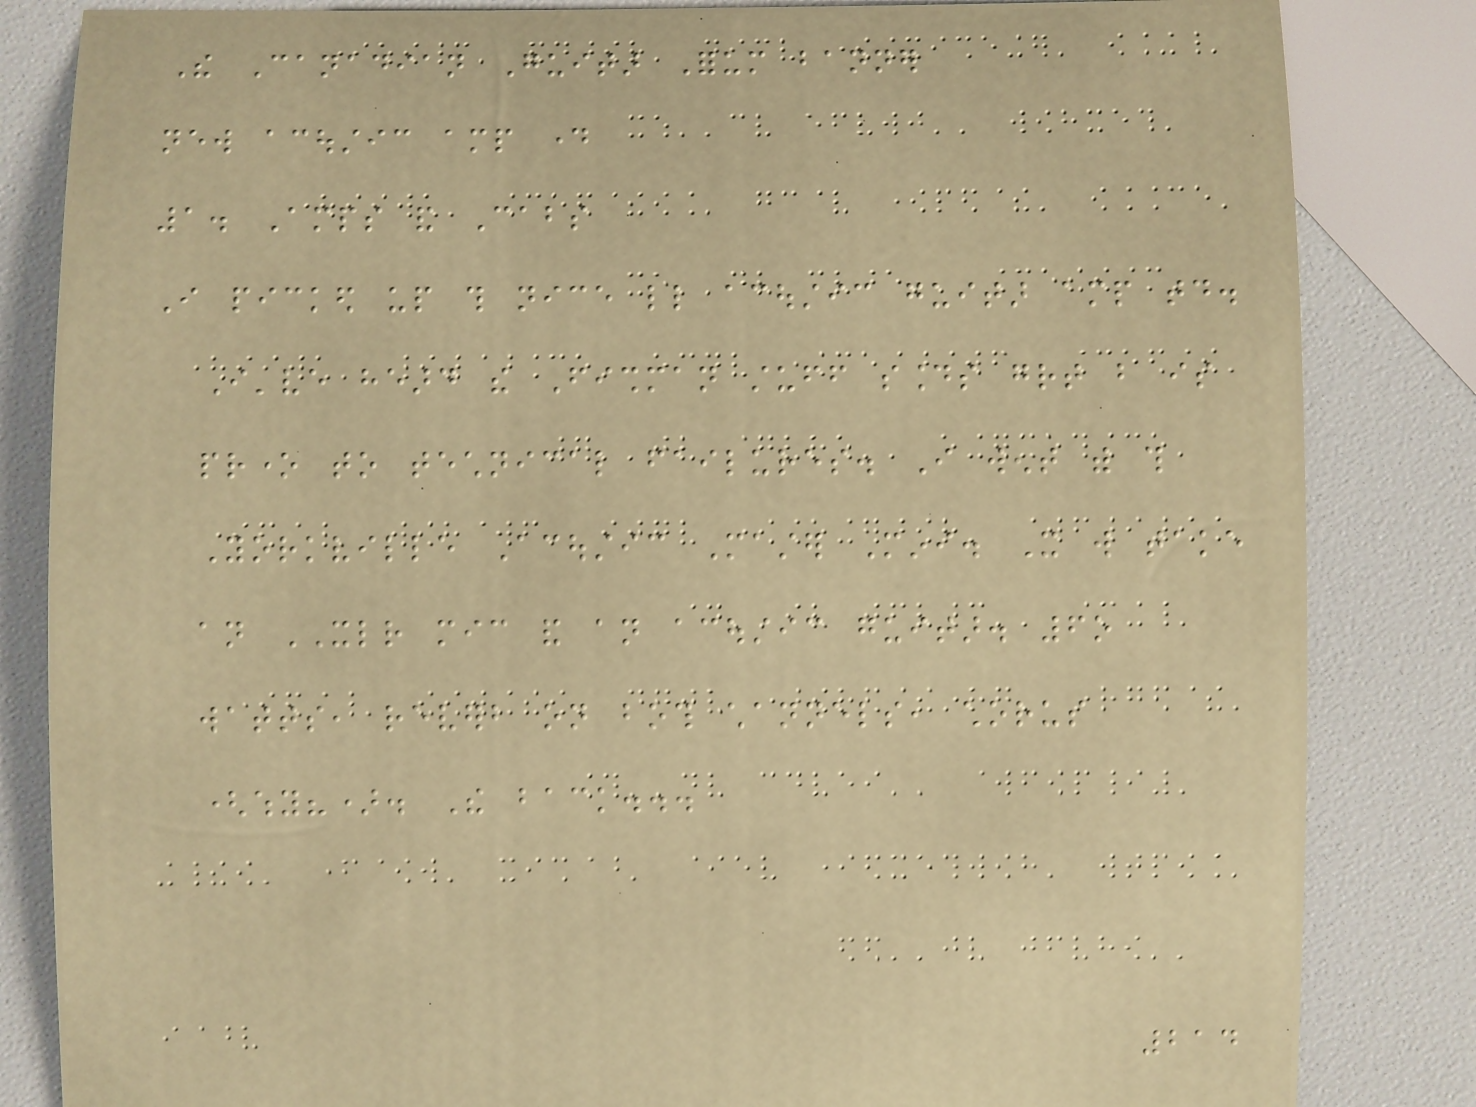The Canadian Guitar Forum banner
new acoustic amp day
1. Amps and Cabs
I picked up this nice little acoustic guitar amp today.
I've heard the Fishman stuff sounds great but is
prone to technical failures. I went with this
Yorkville Acoustic Master Mini. It will take
an XLR mic and an acoustic guitar. 6o
watts, reverb on both channels, chorus
(why?). The back...
214
